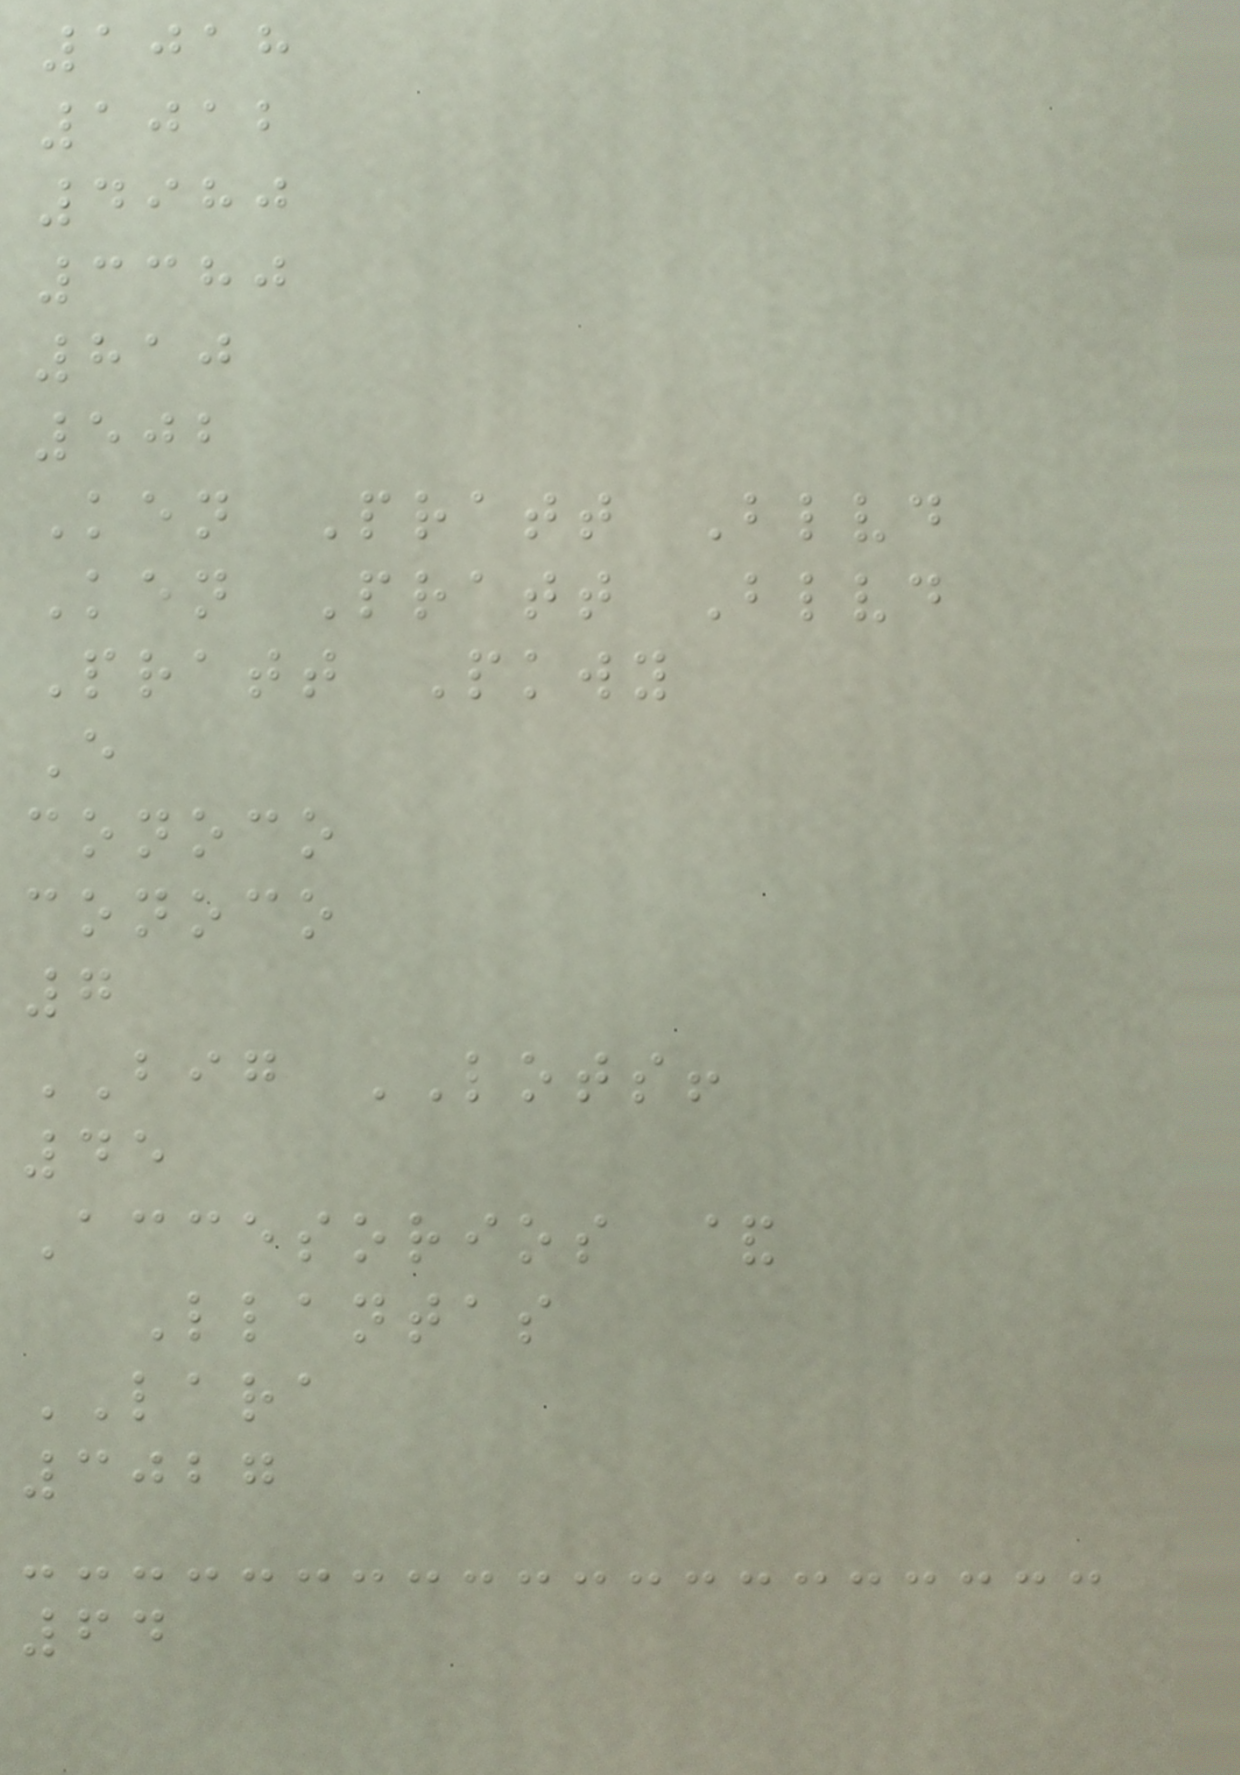1018
1012
4980
3380
810
502
Ken Pratt Blvd
Ken Pratt Blvd
Pratt Pkwy
E
conoco
conoco
7
BIG LOTS!
45
Accesorios &
Llantas
LARA
3027
64
